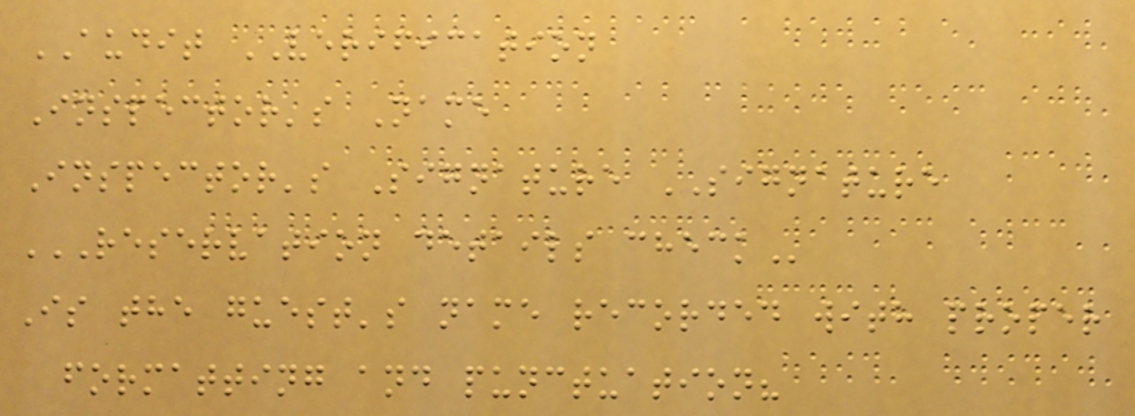AUDIT VERIFICATION
Inspector's Name
Inspector's Signature SIGNATURE
RESERVATION DETAILS CHECK
Is the guest's name recorded with proper
formatting and punctuation?
